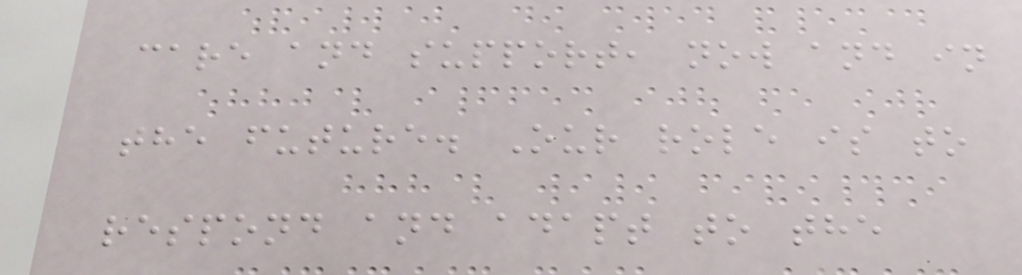care and support, now and in
the future. Our role is to
respond and adapt to the
